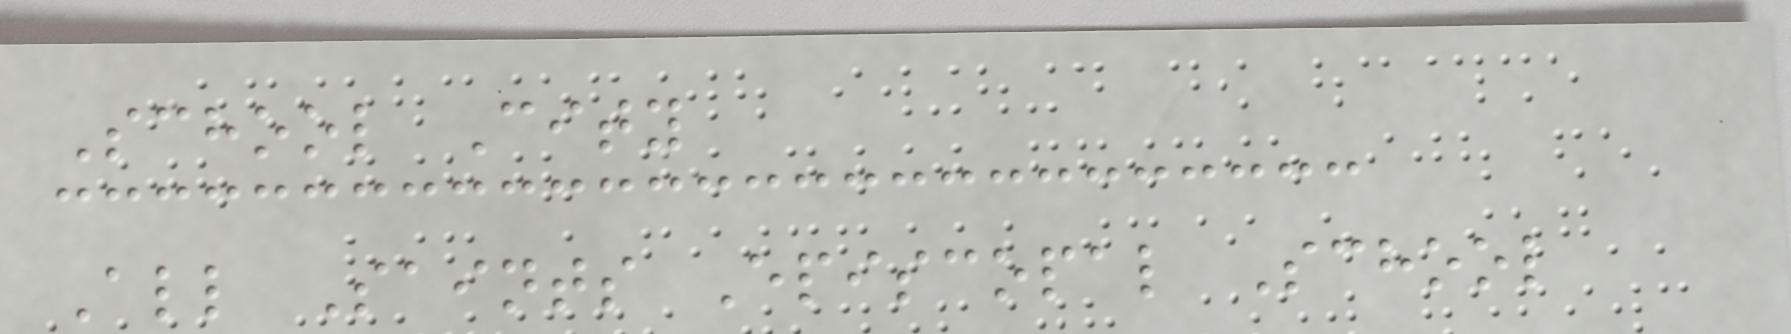School City
All Saints Episcopal School
